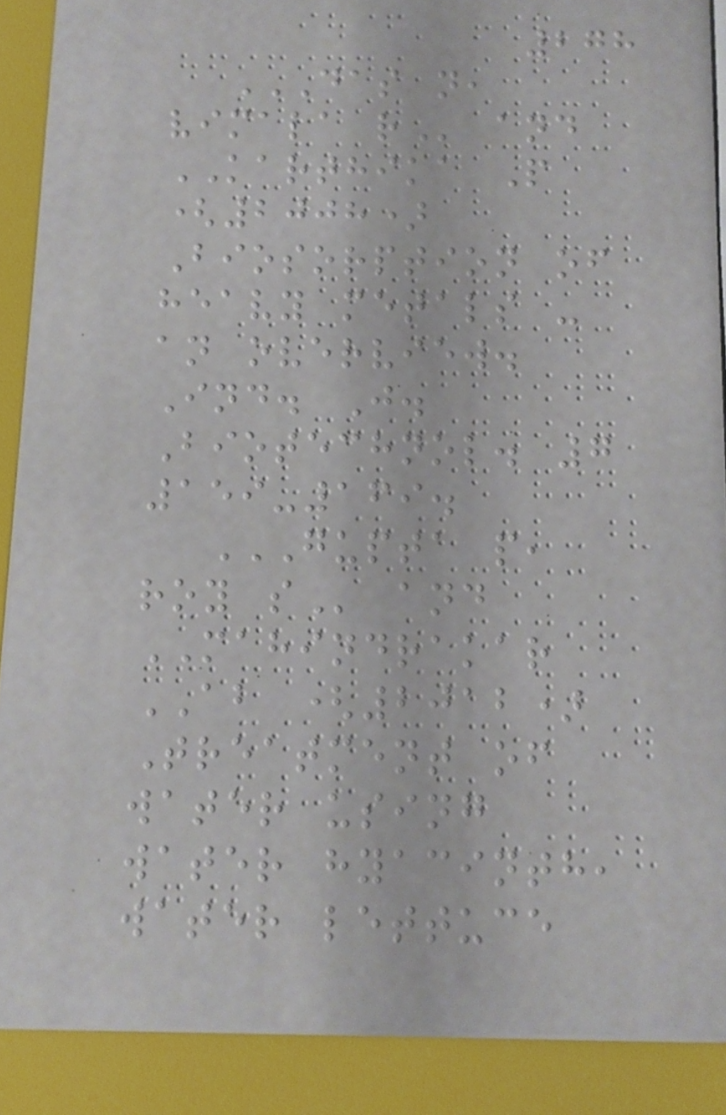278
DAS N,
VIMALA R and
KARTHIKA P
(2008)
Biosorption of
heavy metals -
an overview.
Ind. J.
Biotechnol. 7
159-169.
GUPTA P,
ROY S and
MAHINDRAKAR
AB (2012)
Treatment of
water using
water hyacinth,
water lettuce
